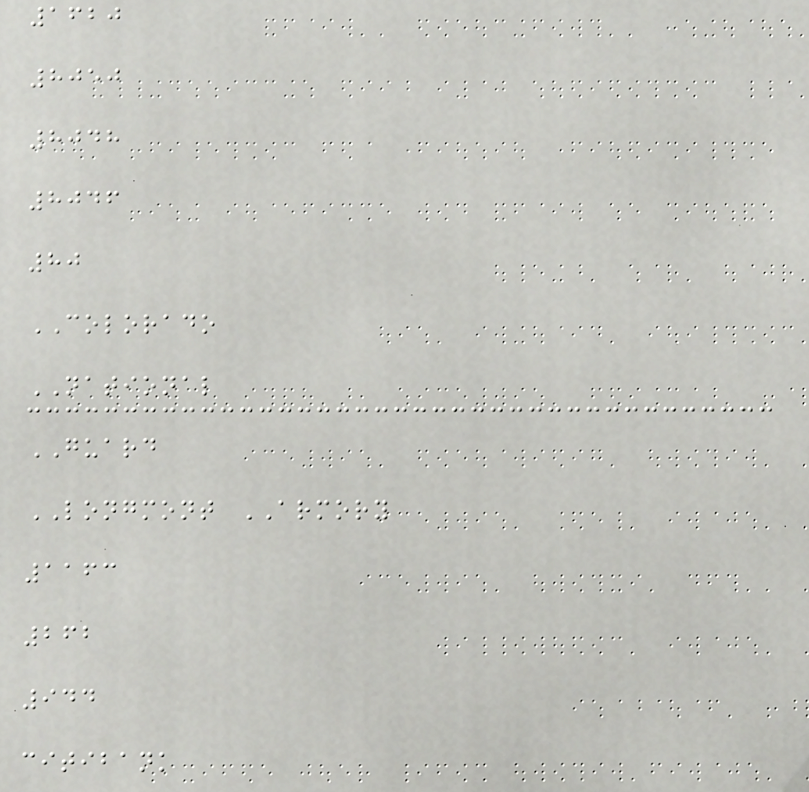1620
8050
8048
8046
80
COLORADO
NATIONAL
GUARD
LONGMONT ARMORY
1163
262
944
citibank
